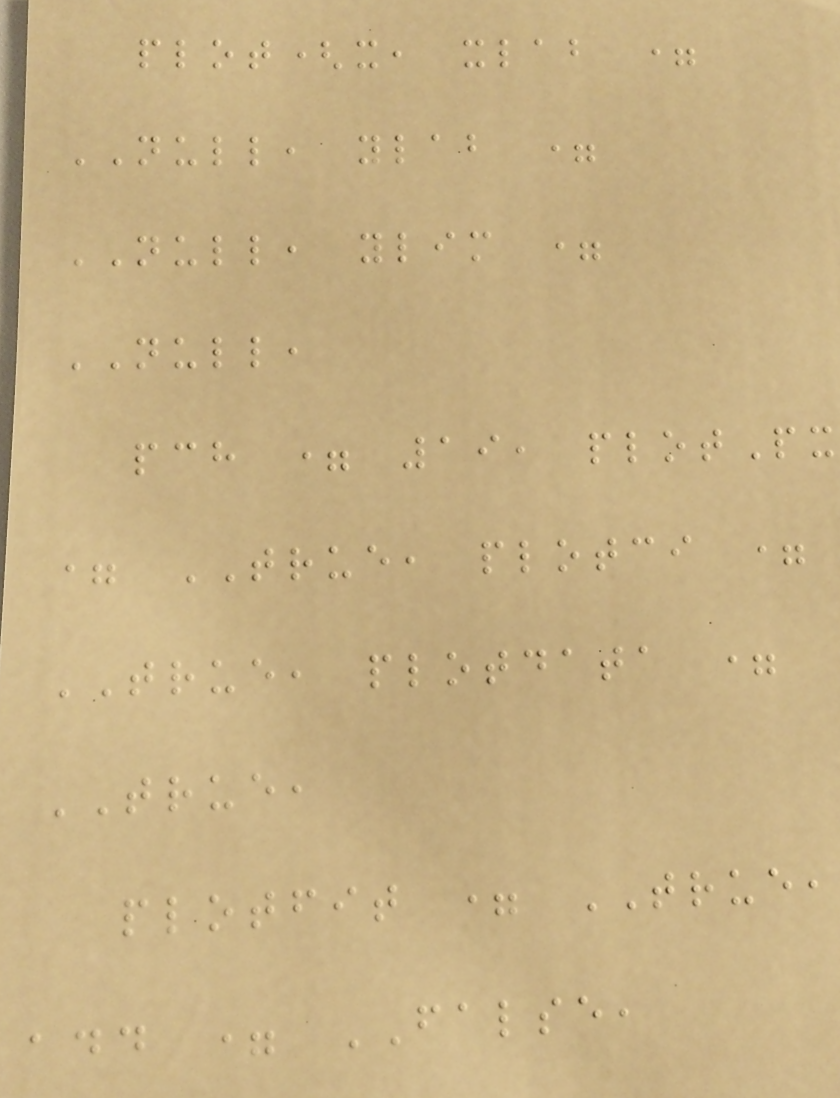plot(x, xlab =
NULL, ylab =
NULL, ylim =
NULL,
pch = 19, plotPx
= TRUE, plotci =
TRUE, plotdata =
TRUE,
plotfit = TRUE,
add = FALSE,
